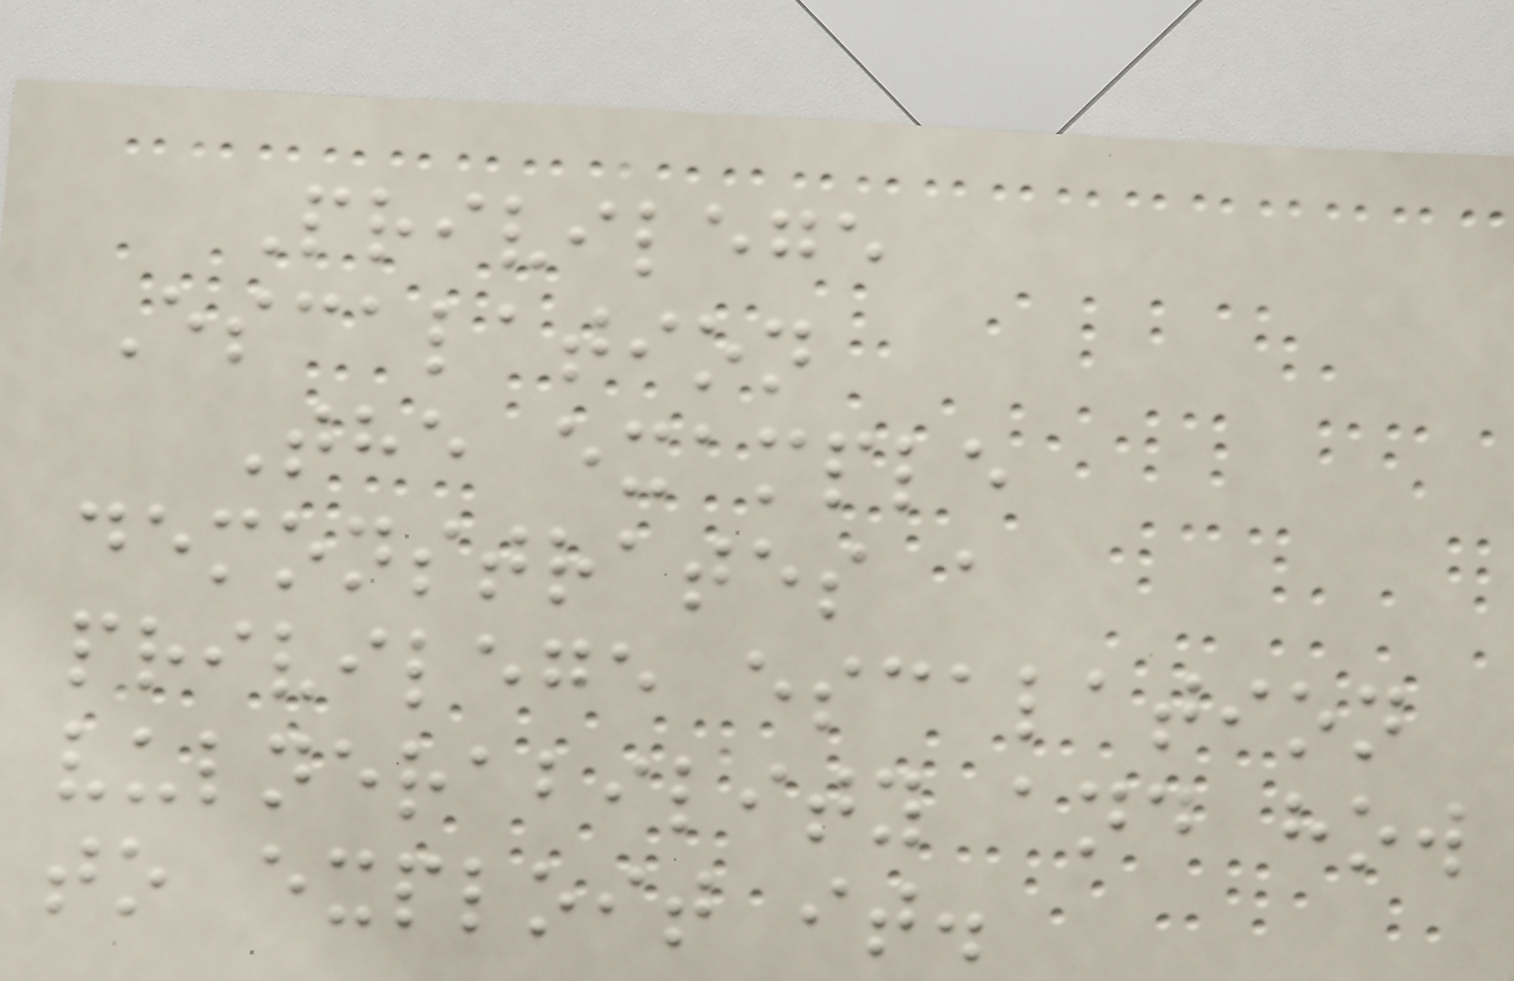Privilege
Escalation
The example
demonstrates a
privilege escalation
vulnerability and how
to exploit it.
